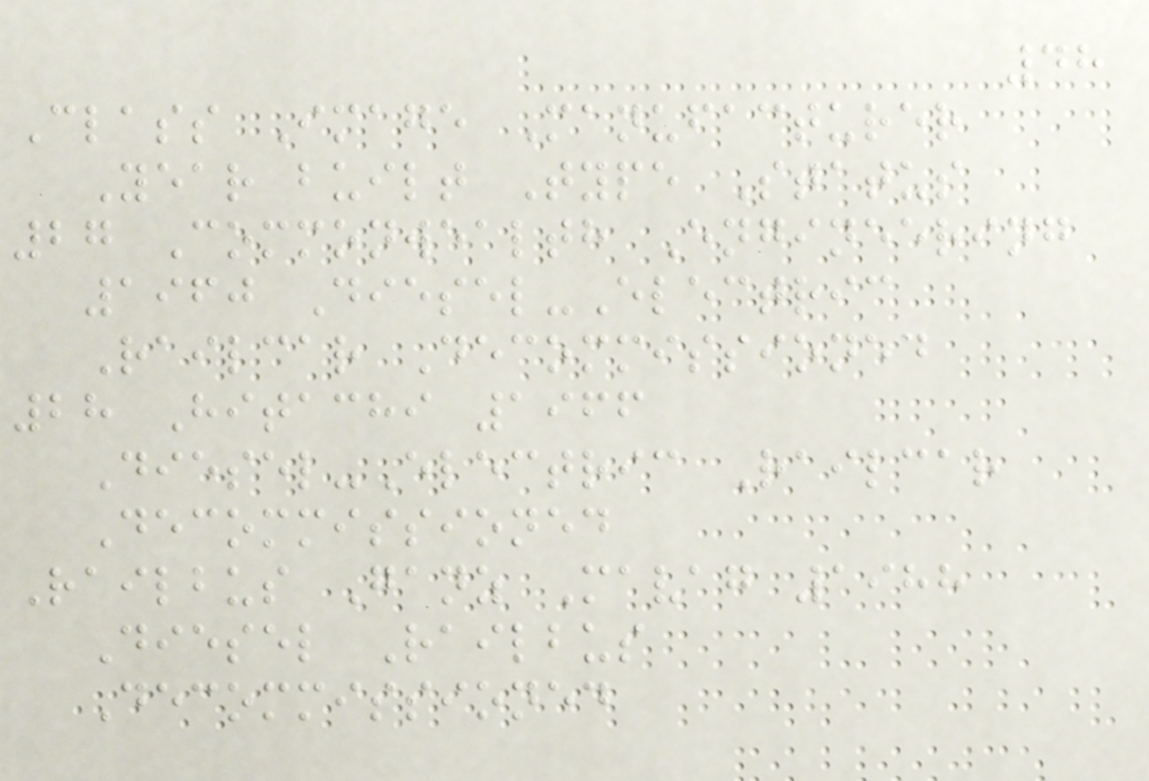48
Class Image Manufacturer
Year built Type Status
27 Commonwealth Engineering
1960 Diesel-Electric
Railcar Decommissioned
28 Hitachi 1966
Diesel-Electric Railcar
Decommissioned
Railbus Ganz Mavag 1988
Diesel Railbus
Decommissioned
